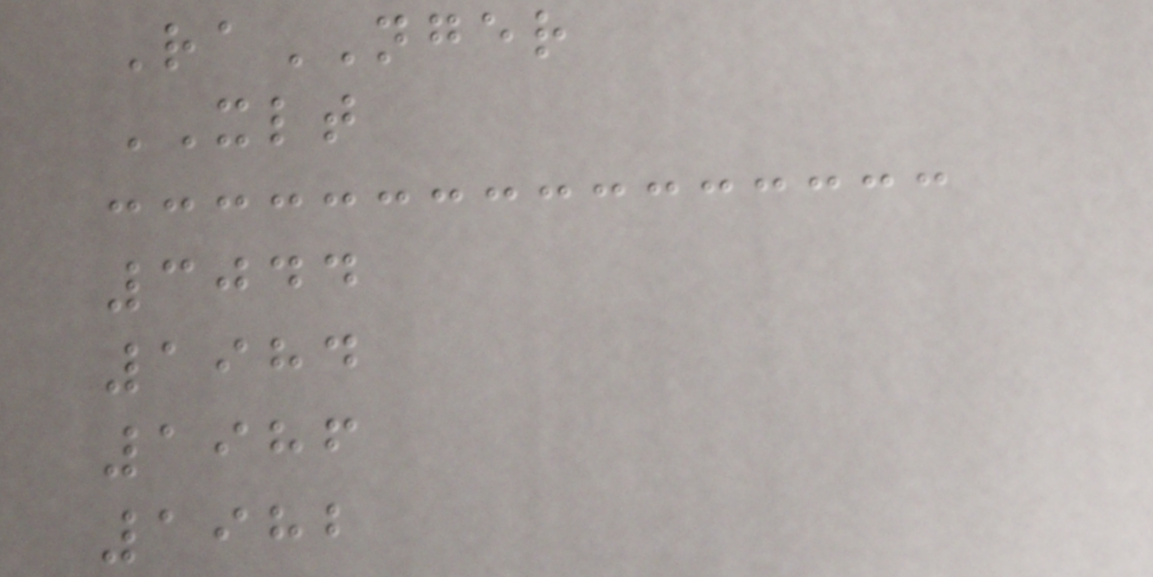RaNGER
XLT
3044
1984
1986
1982
